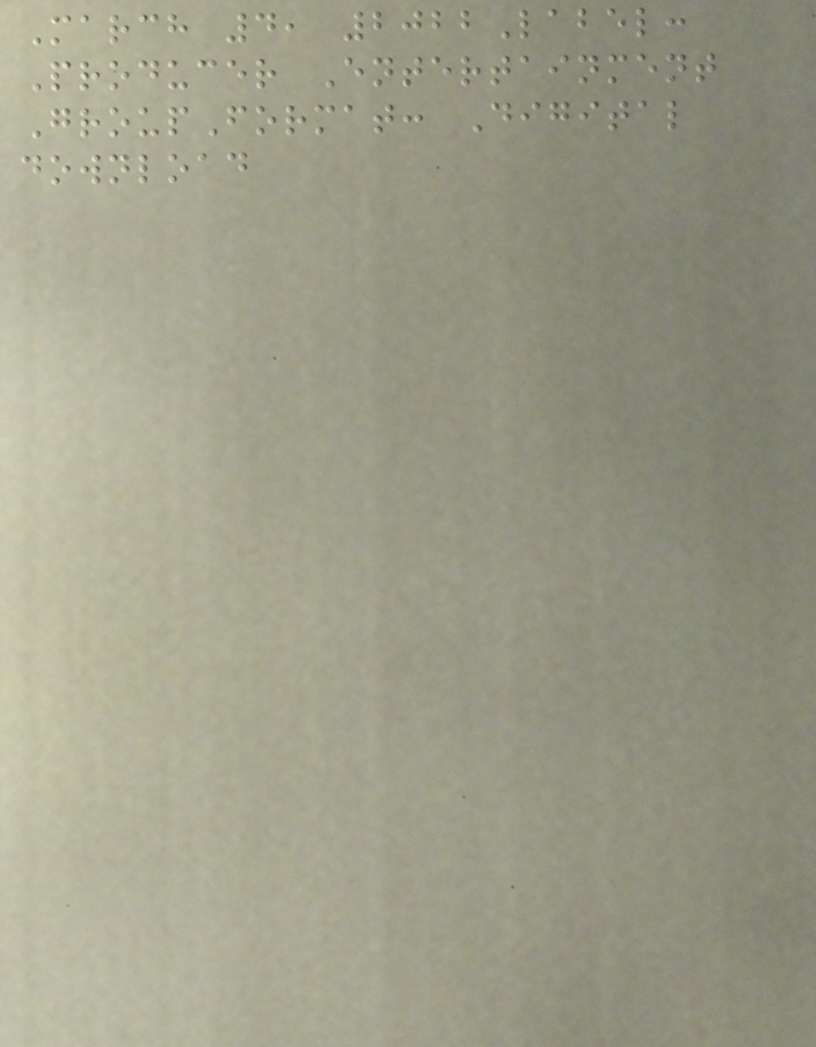March 4, 2022Label:
Producer Entertainment
GroupFormat: Digital
download
